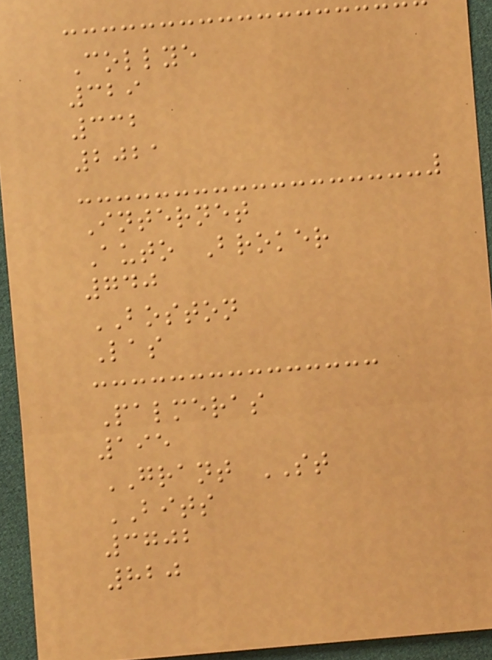Collye
329
332
2021
Internet
Auto Broker
740
BOSTON
Las
Palmeras
195
GRANT ST
BITS
3702
820
